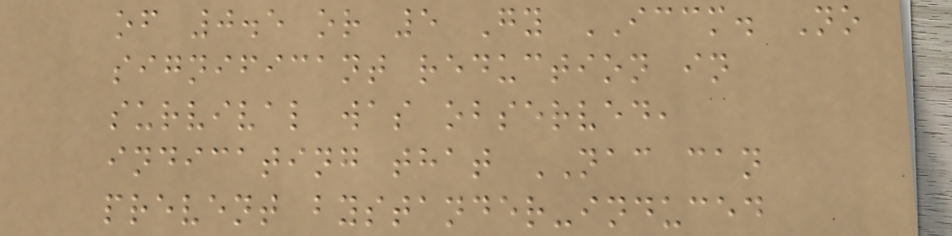of 0.5 or 5 Gy ICCM. No
significant reduction in
survival was observed,
indicating that NAC can
prevent bystander-induced
